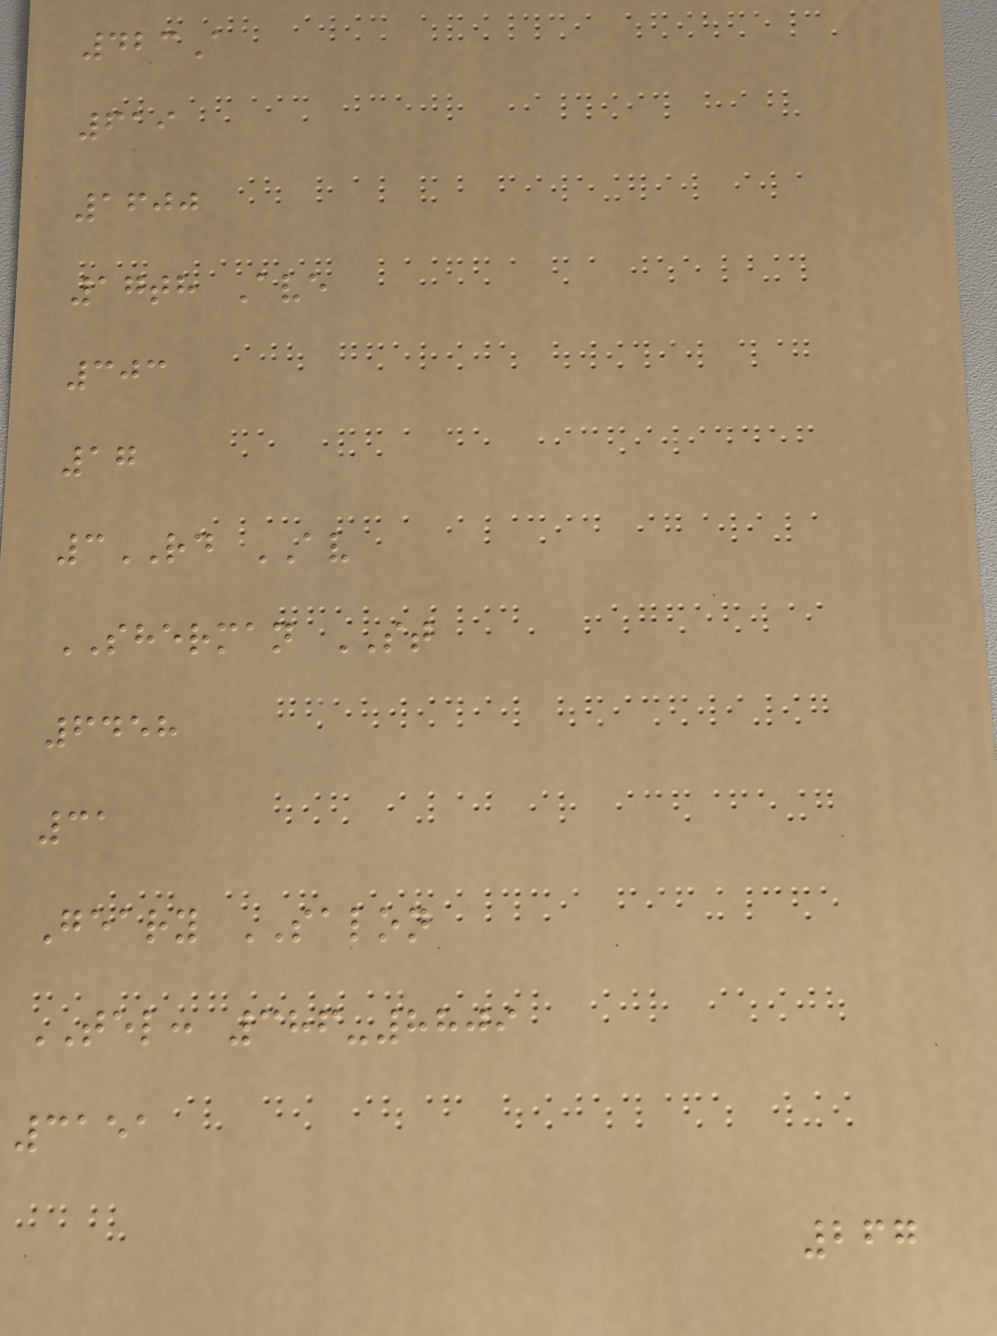423A
619
1600
17th Ave
303
17
3RD AV
SHERMAN ST
6458
31
Geary SALON
TEL: 386-8809
3151
267
